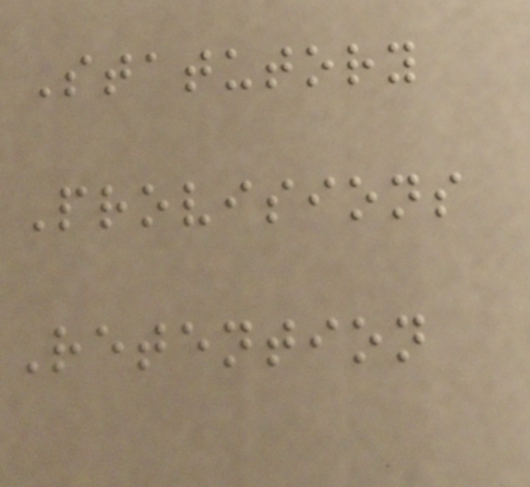Statutory
Provisions
Retention
